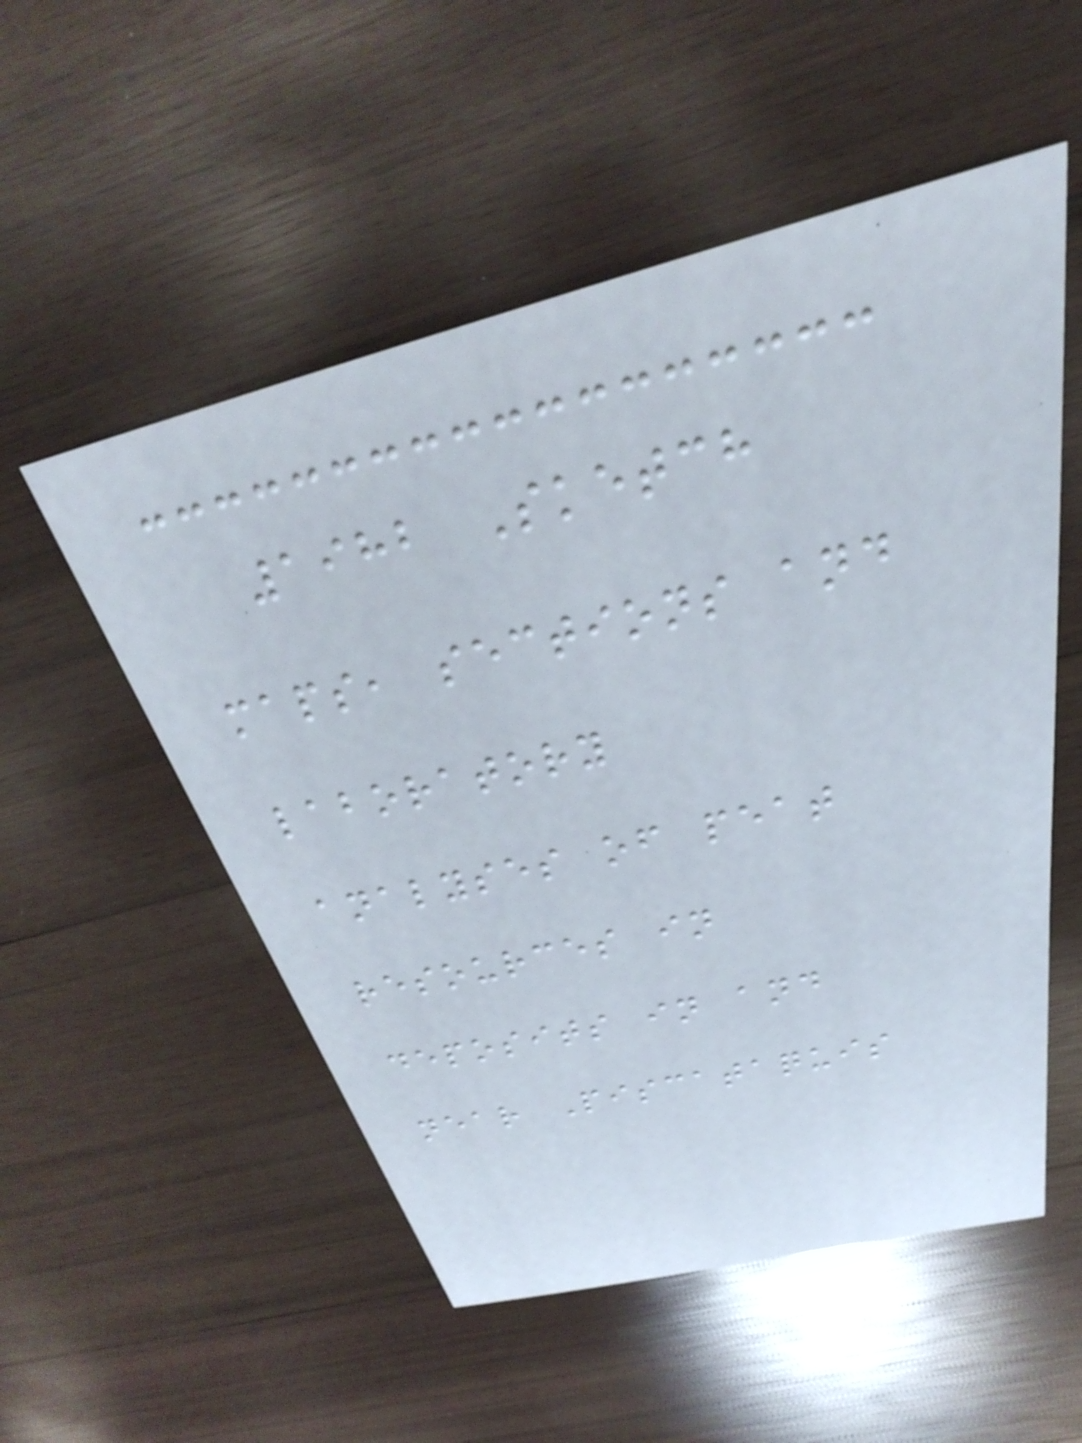1982 Sketch
maps, sections and
laboratory
analyses of peat
resources in
deposits in and
near Piscataquis
